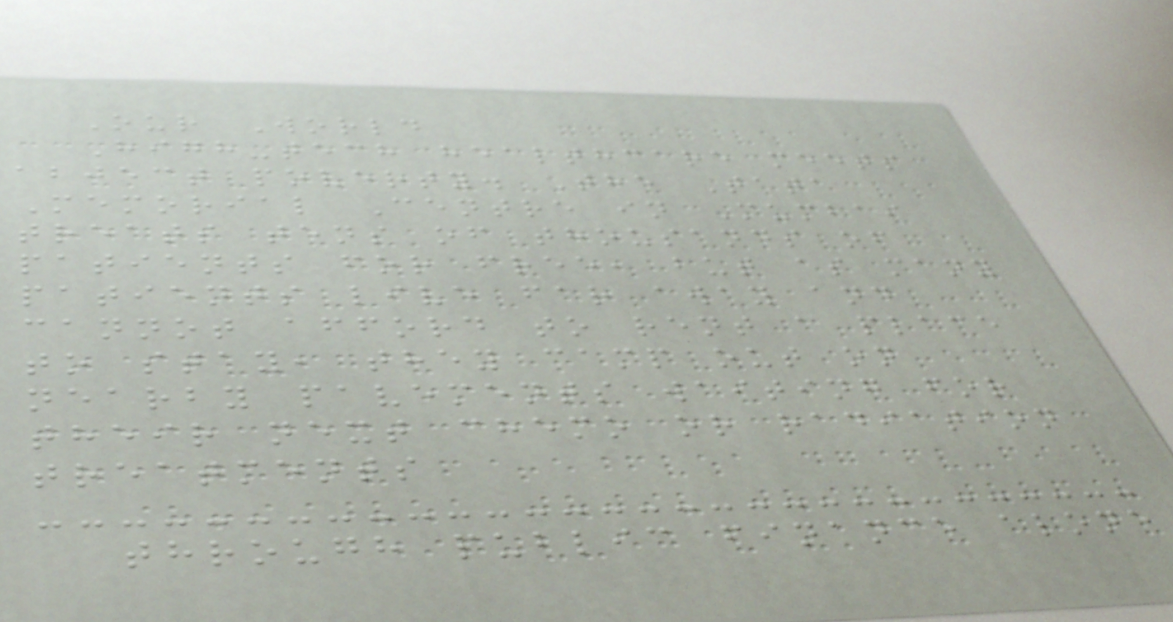Our World
High-tech healthcare meets
abject poverty. The Tata
Memorial Centre in Mumbai
treats tens of thousands of
patients for free, but as many
patients live far away and
cannot afford to rent a place
to stay, they camp out on
nearby pavements waiting for
their next chemo or radiation
treatments
through public finance alone
